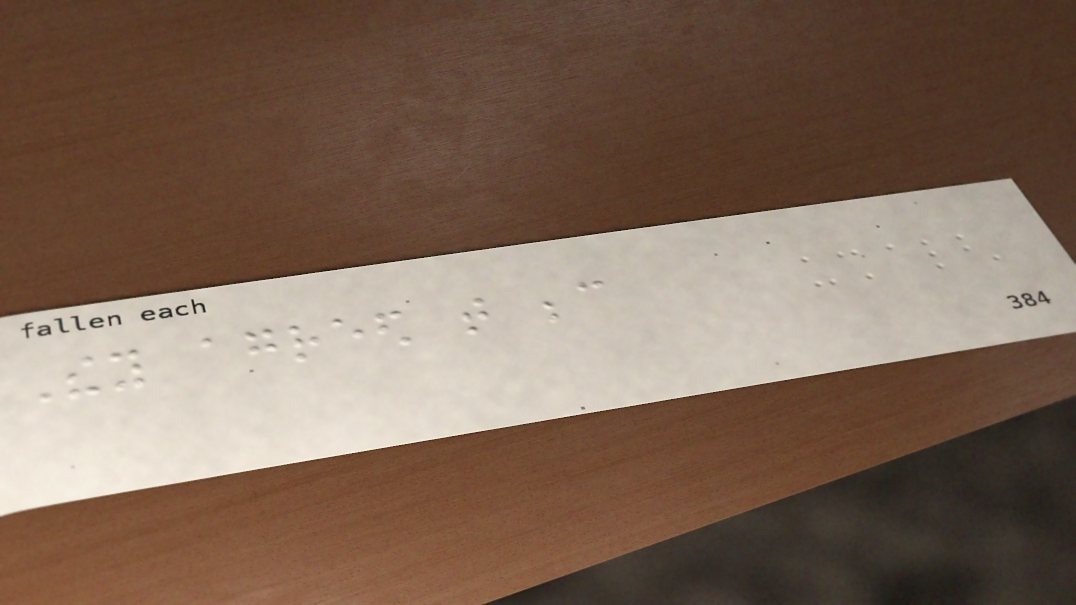They agreed that because
